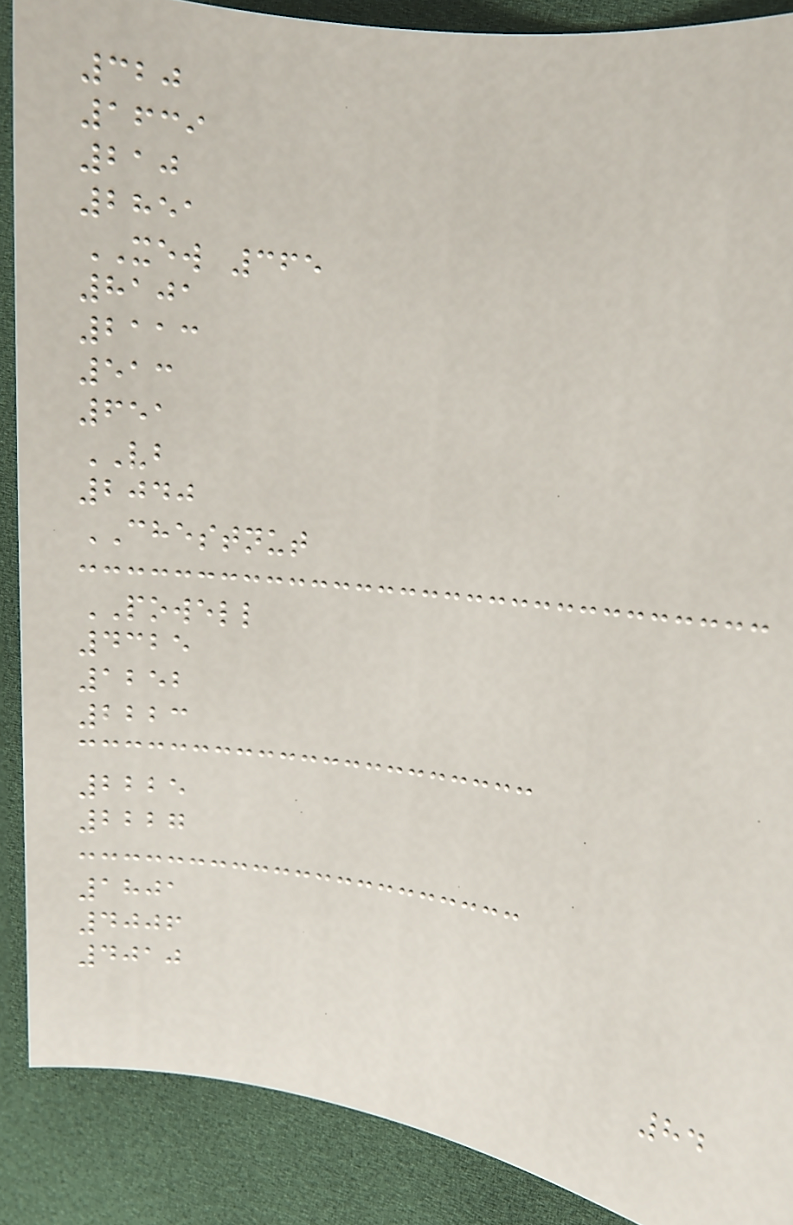320
1639
210
2851
XEW 365
8101
2113
513
651
VB
2040
CHESTNUT
POWELL
4325
1252
2223
2225
2227
1801
4006
4010
84
